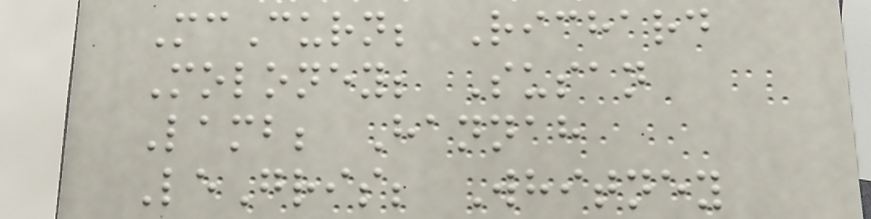McCurn; Richard
Moloney; Susan
Lamb; Hannah
LeGris; Whitney
